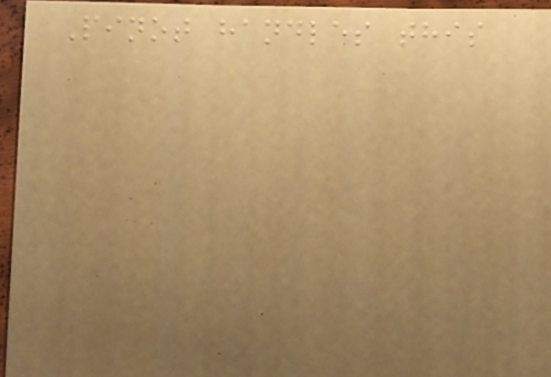Pinot handles this
